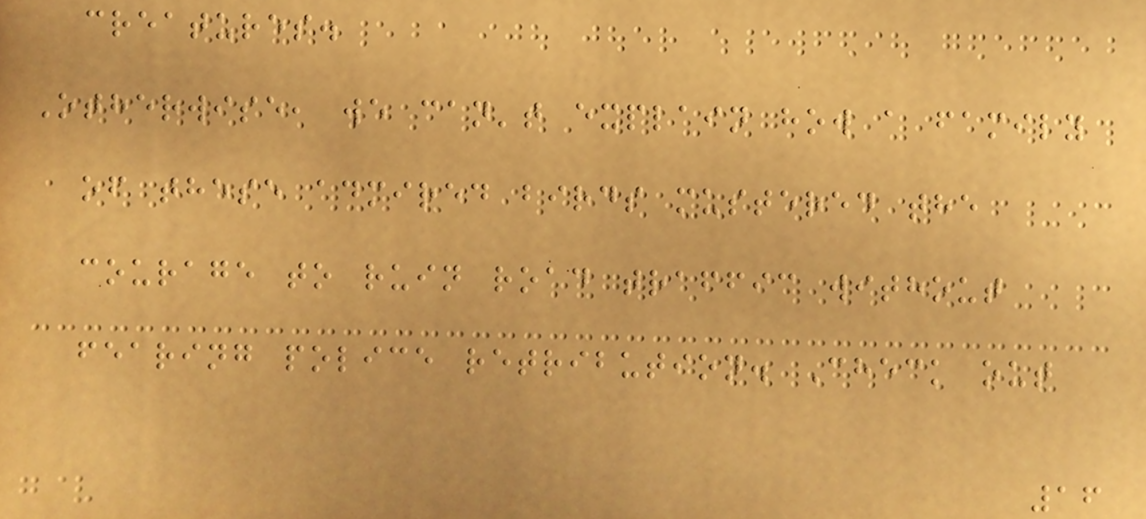creatures.
Otherwise, we can't explain how a family
of these admired birds mustered the
courage to ruin road traffic without
fearing police retribution. Check out
16
